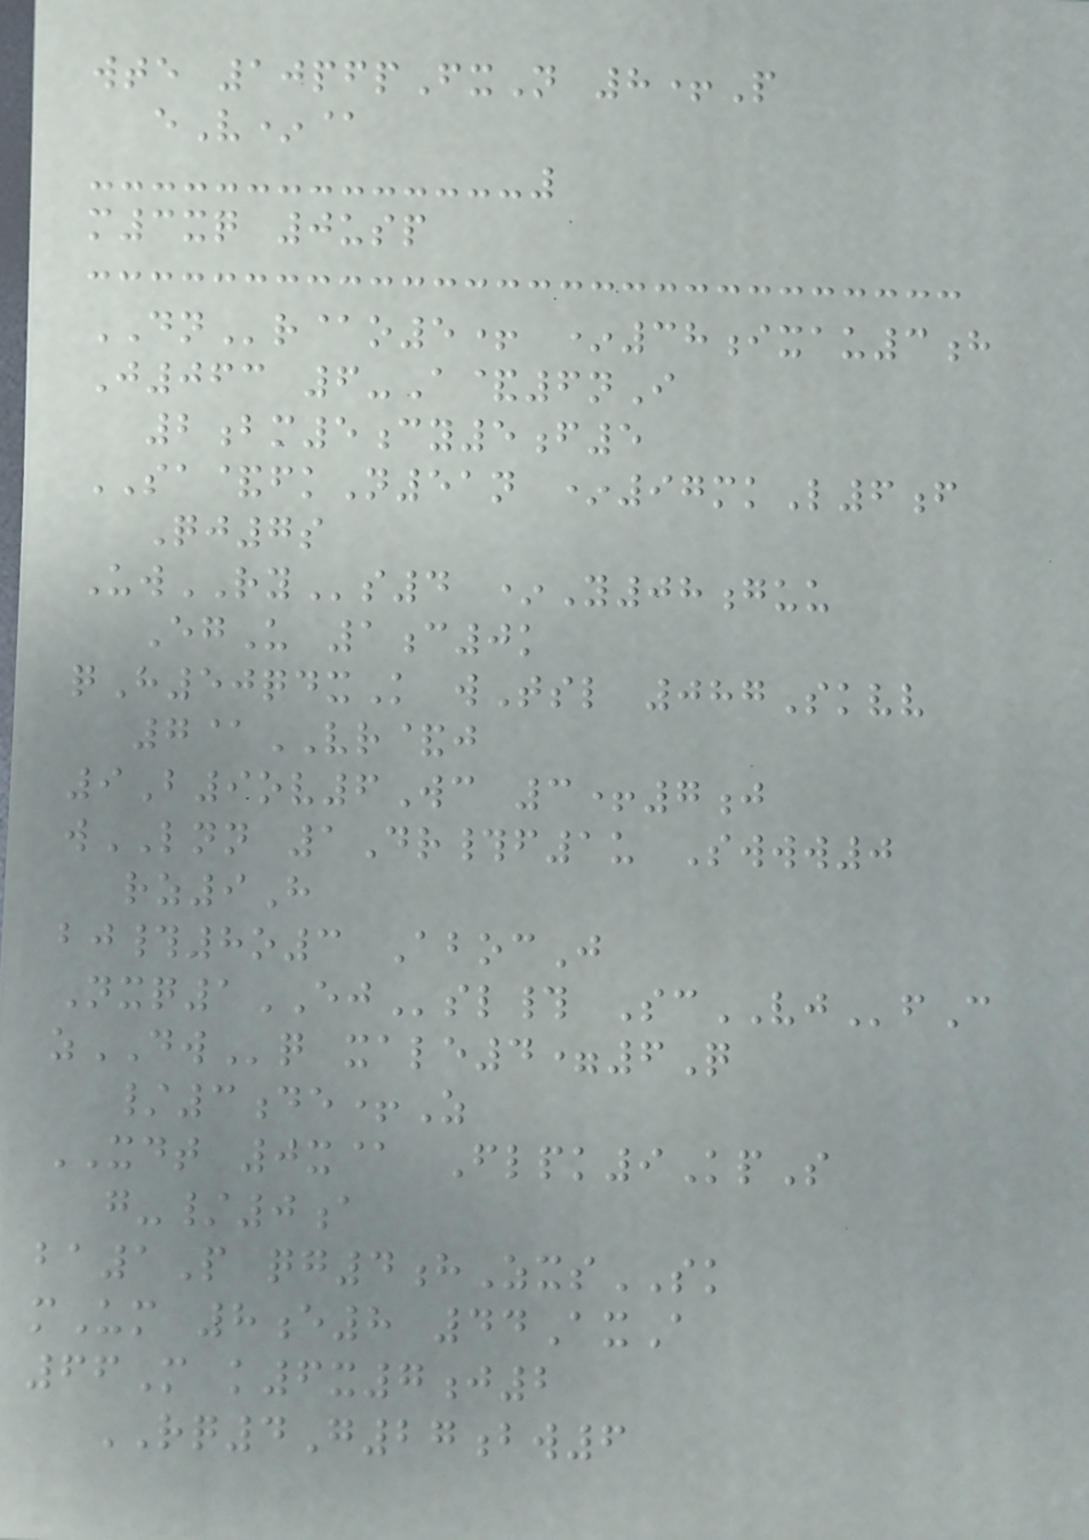wte 10pfpFxN 8+P
eV*@
m3xq 0usp
DNr@o5+ *38ixau3h
J063 6-A&6nI
2bm5cy5f5
SA&fkN51n *97mkL6f
Qj7s
UwRYs4 *Y08guu
EgU 1c0k
qH50qdxK wTsl 087Skvv
7@VR&j
9B9ov6Wc 3+7j
wLNN 1Dr#f1u Swww0
rz9H
bj#8o3 AbocJ
Nxq1EJsl# ScVJfC
zDWq xale4=6Q
/3de+Z
XDT 0x@ Flpk9KpS
g-/0a
ba1P qg4hZxsSK
mUm 8e8 44AxA
66M k6x7j2
RQ4G27bw6
